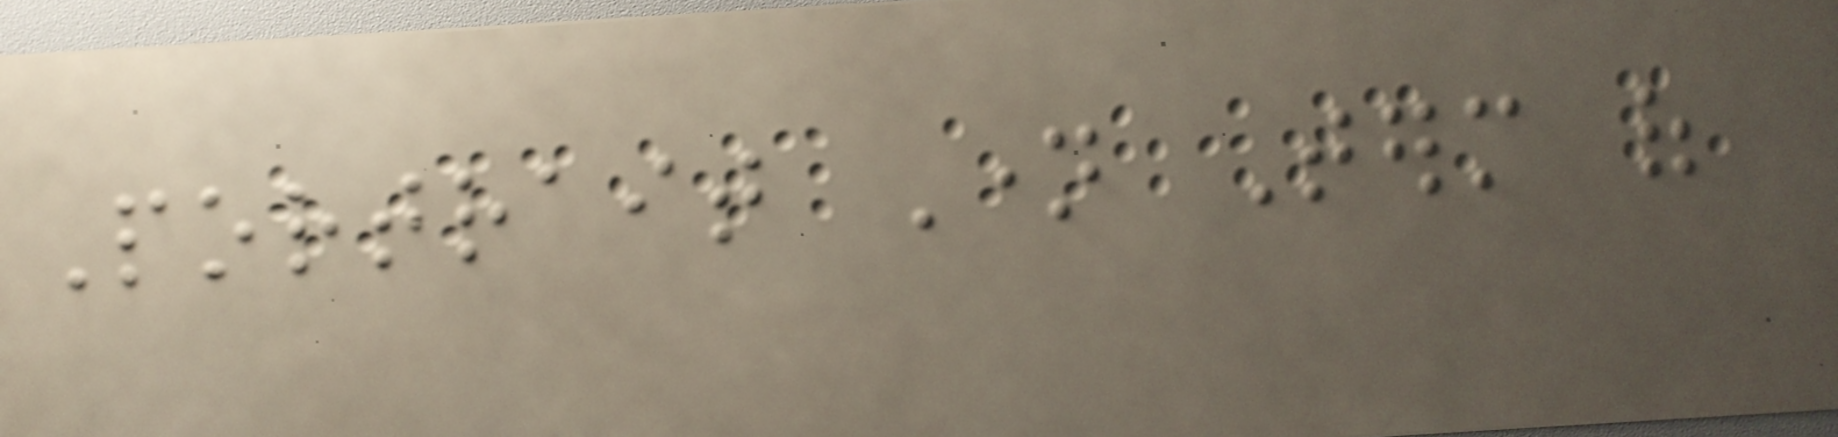Portrait Name Term of
